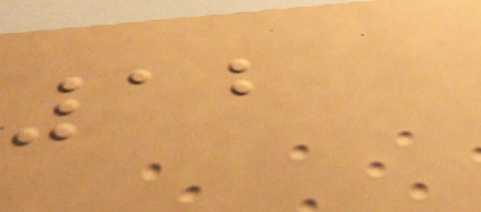12
